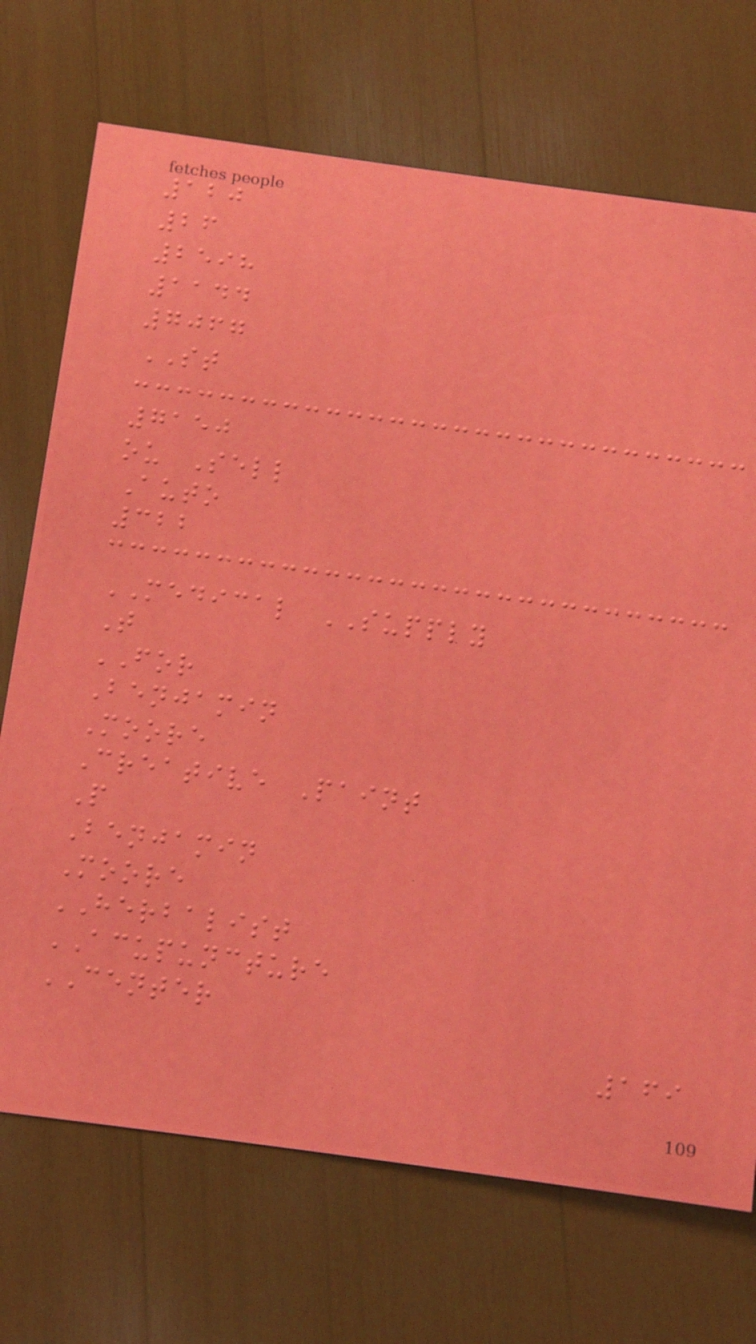120
26
2598
1144
7067
ST
7150
ou Sell
Auto
322
MEDICAL SUPPLY
T
FOR
Benjamin
Moore
Creative Paint
P
Benjamin
Moore
HERBALIST
ACUPUNCTURE
CENTER
169
